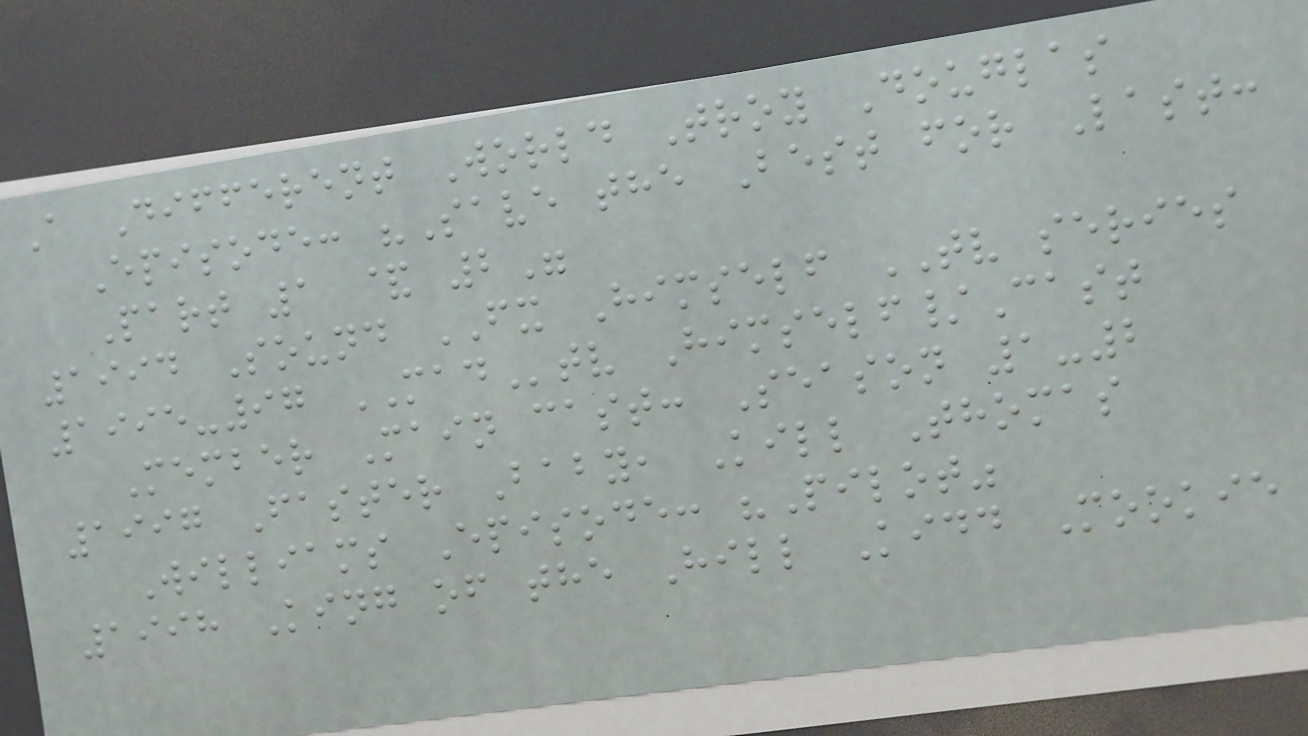A Different World Troy Douglas
Episode: "Save the Best for Last:
Part 1 & 2"
1994 Sound FX Himself TV series
1995-97 MADtv Himself/Cast
Member Main cast: Season 1-2
1997 Faster Baby, Kill Thomas
Williams Episode: "Pilot"
1998 King of the Hill Kidd Mookie
